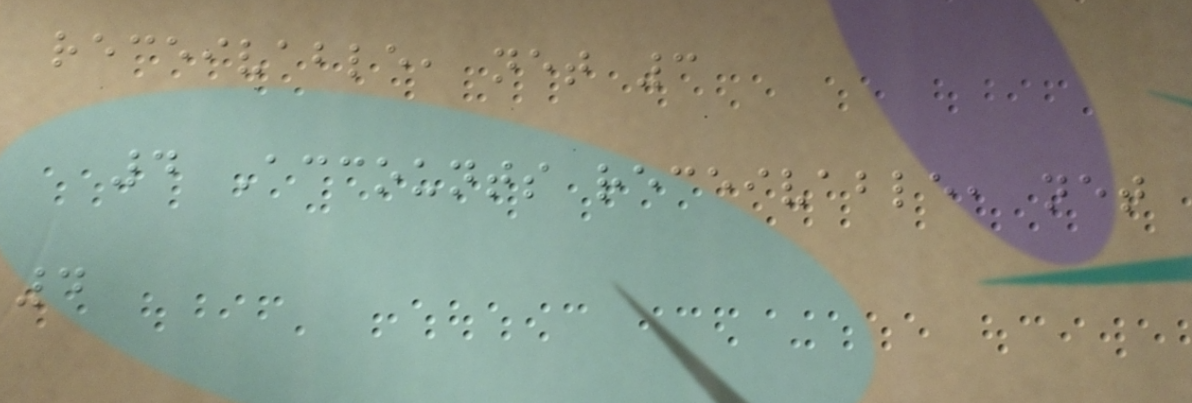receivable, net 3
4 Accounts receivable, net
4
